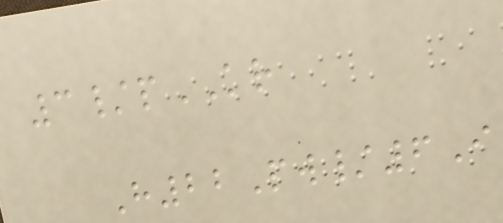3/pKR
H22Pw/6I
